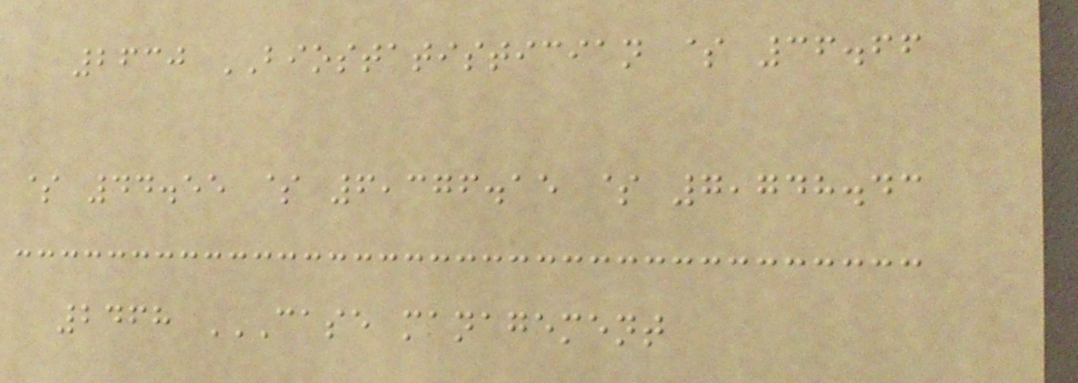2630 BIOSTATISTICIAN $ 36.66
$ 44.55 $ 6,376.15 $ 7,748.43
2468 CASE MANAGEMENT
